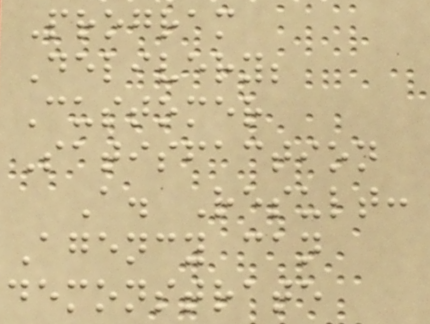Program
Delivery;
Customer
Satisfaction
A. Result:
Agency can
demonstrate
